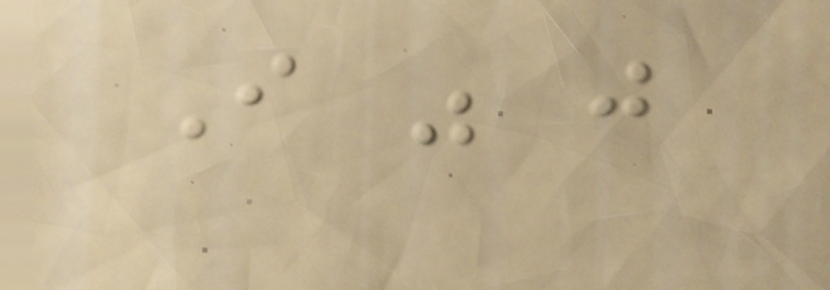I was just
